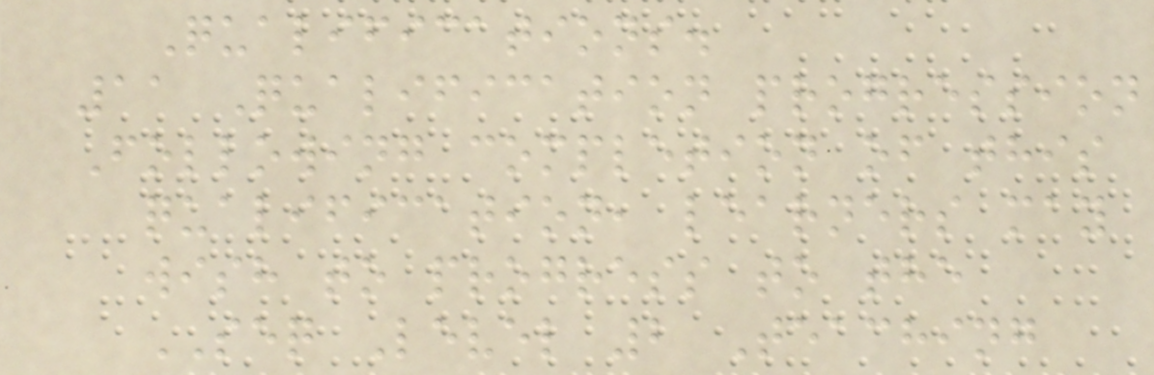Qualifications.
11 Qualification progression
Following completion of this
qualification, learners may
wish to progress to the
SEQ Level 2 Teaching
